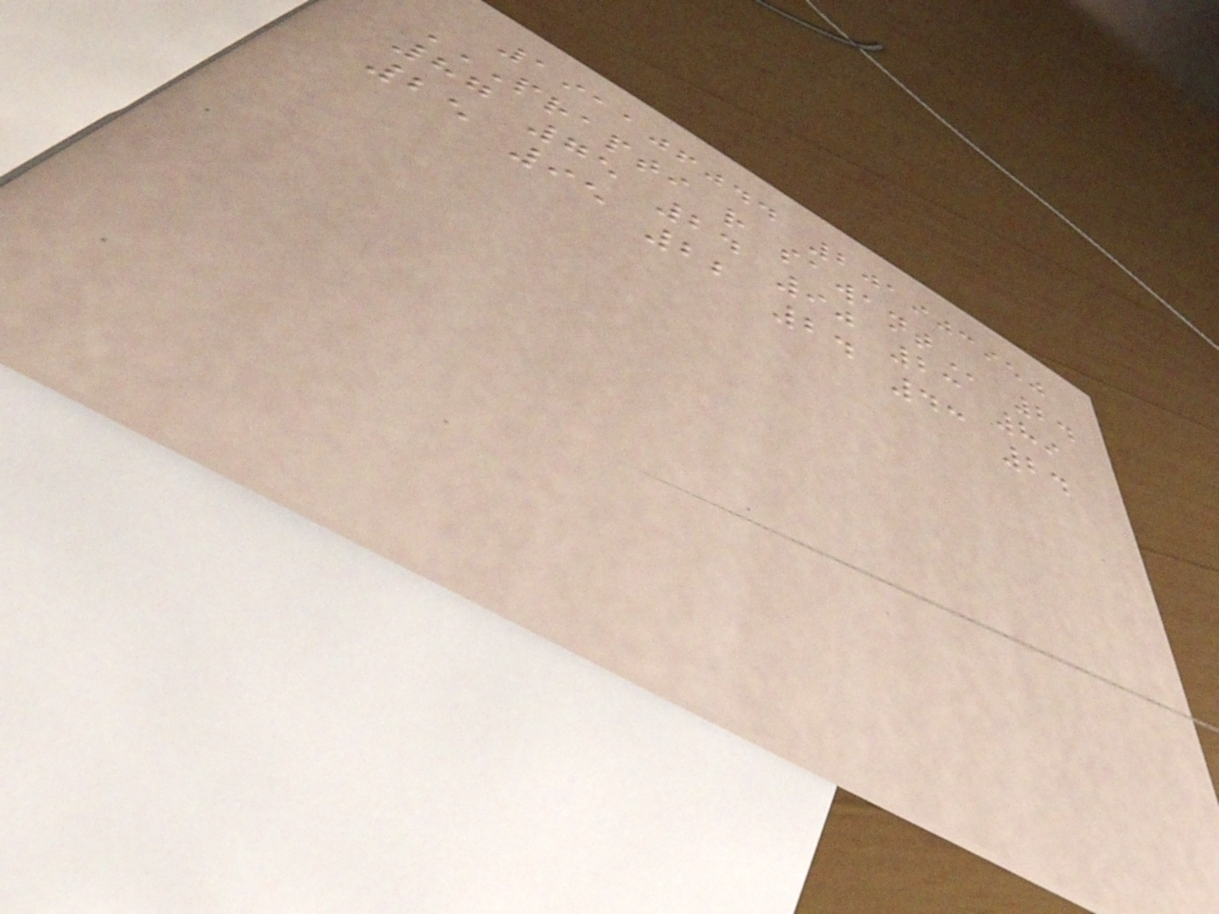191106044 201903950
PRAPTI R SAWANT 24
87 75 24 90 23 89
25 95 22 24 43 24
